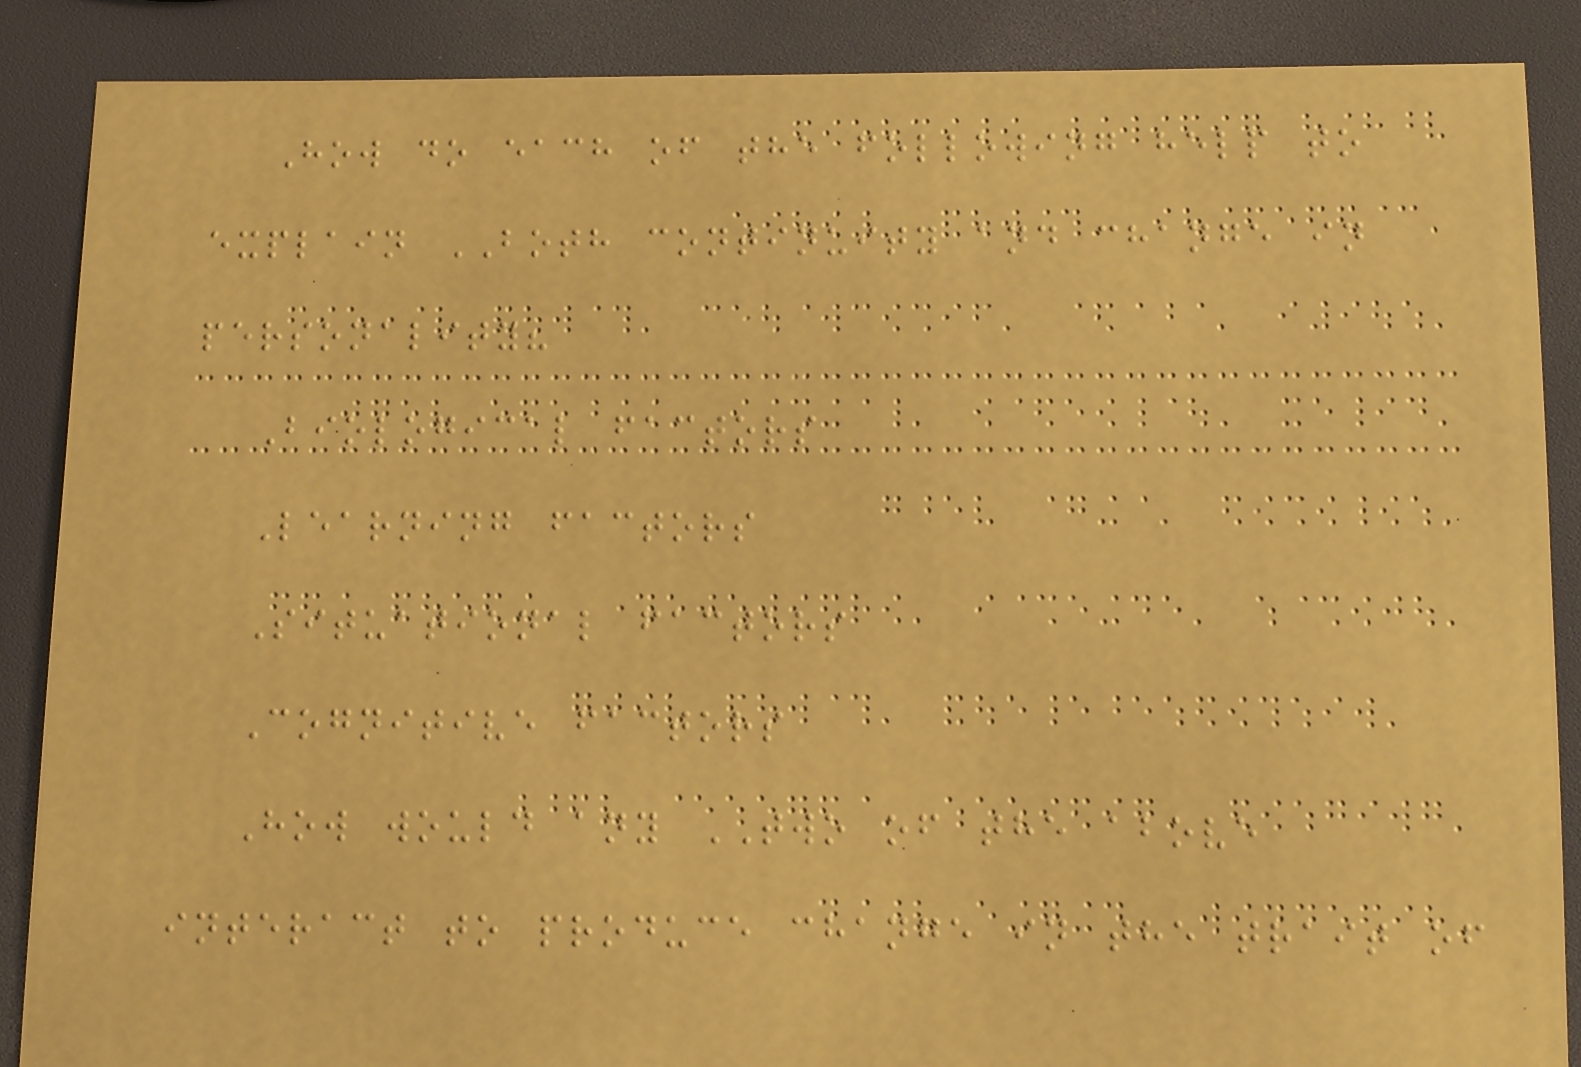How do each of the following help to
explain BOTH continuity and change in
personality?
Biological factors
Learning factors
Situational factors
Cognitive factors
How would any TWO of the above
interact to produce change in the trait of
